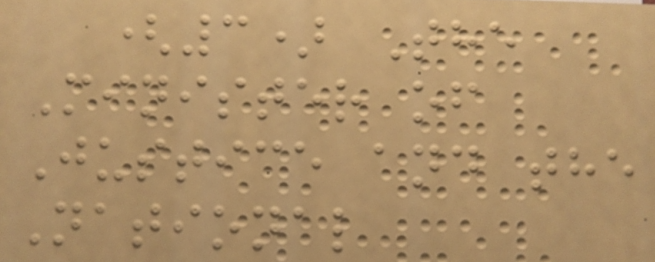(3) The
Minister of
Justice and the
National
